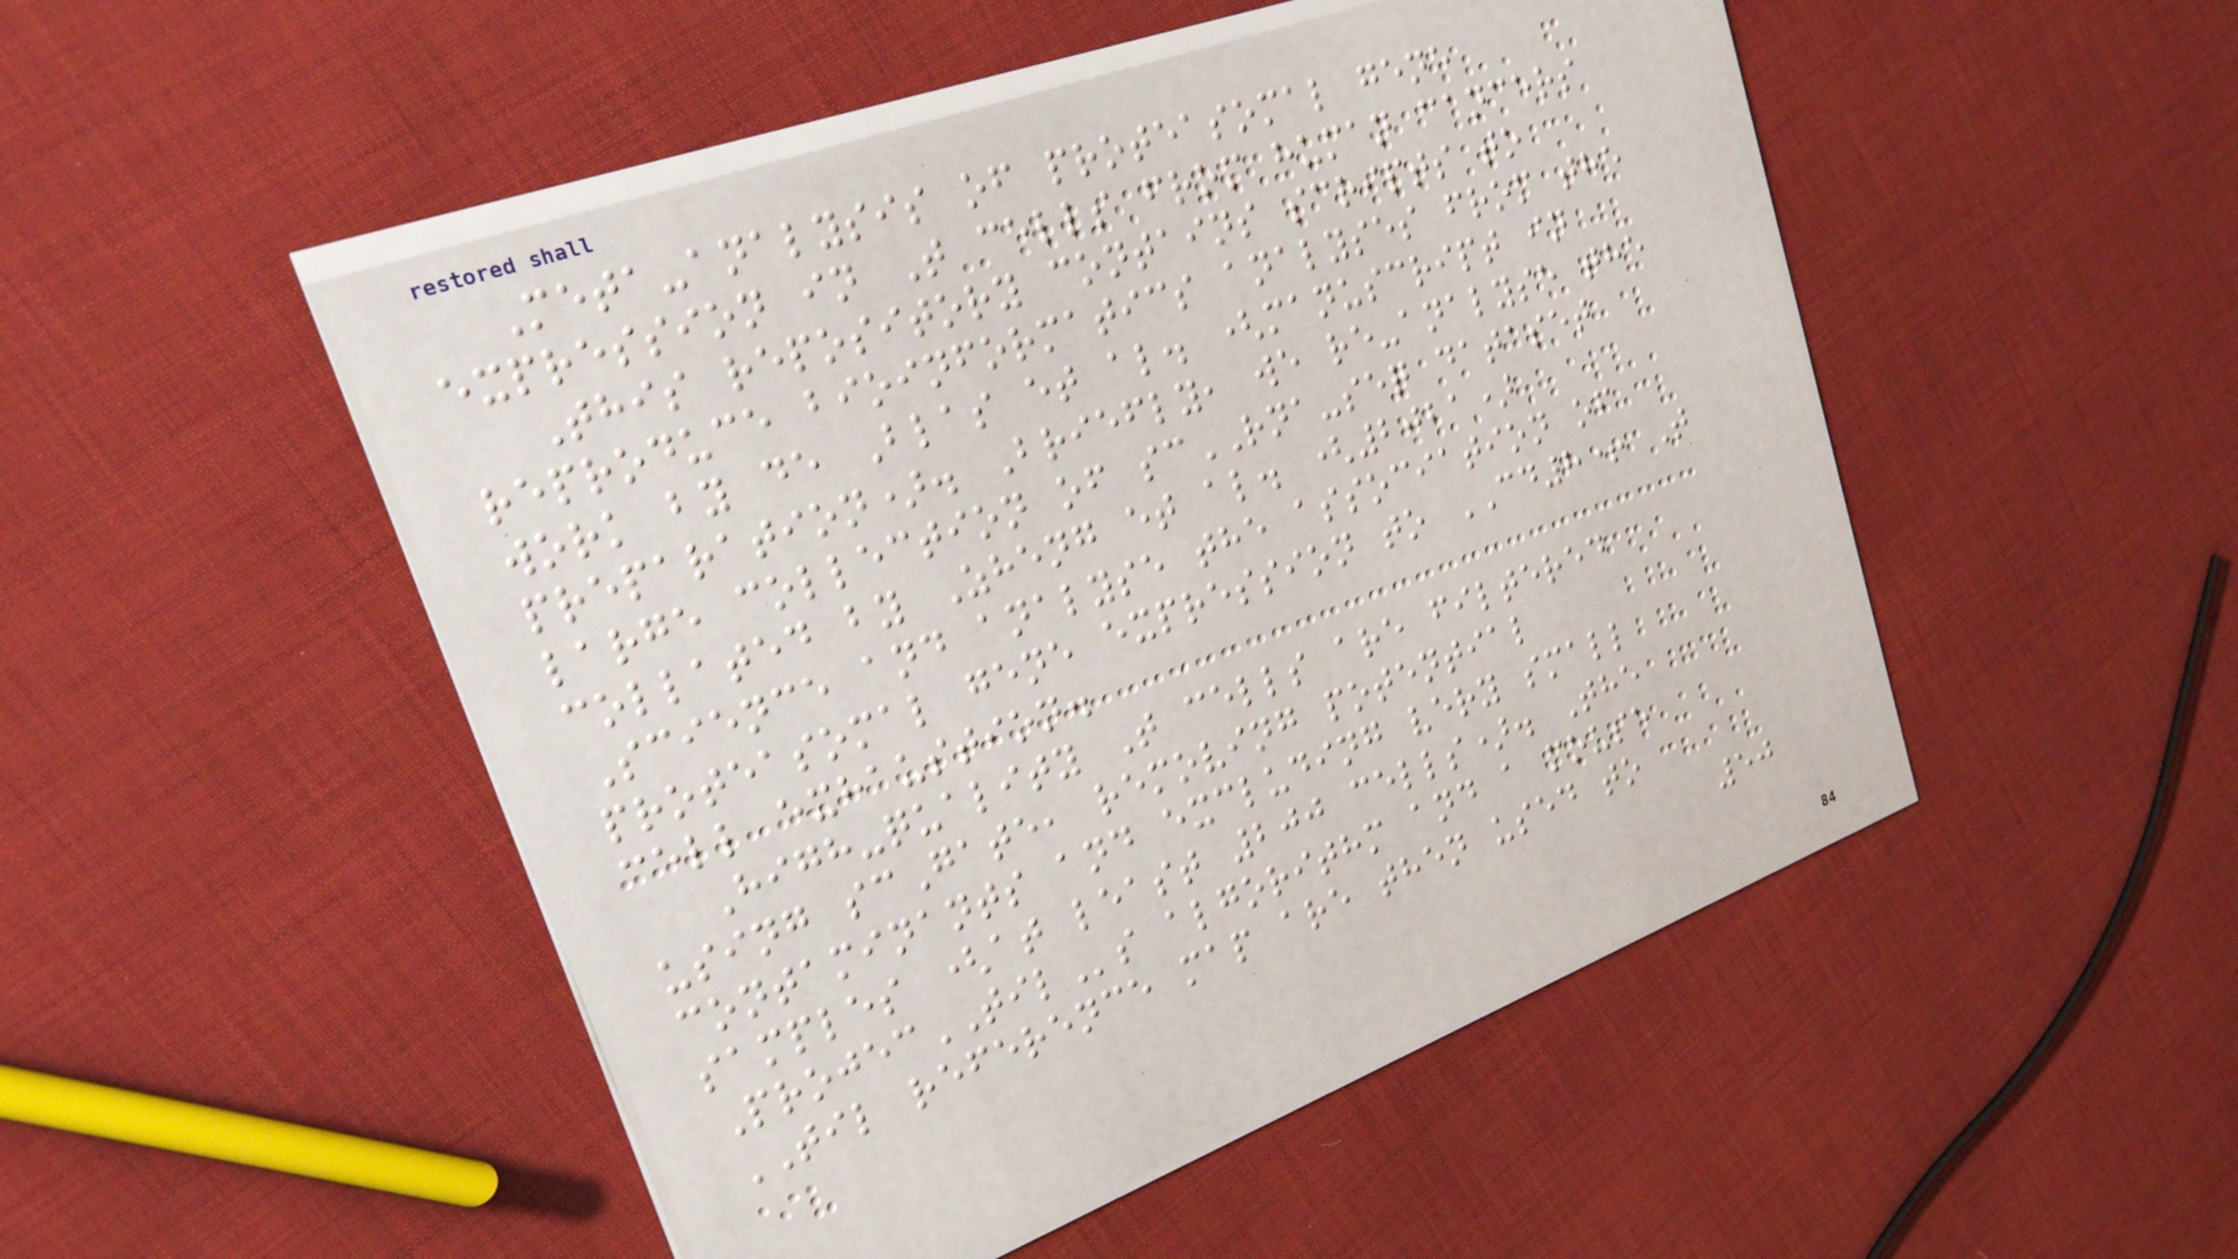Meta-analysis of proteasomal gene
expression in T cells from human cancers
This repository contains scripts to
reproduce bioinformatics analyses from the
work by de Blas et al. (manuscript in
preparation). Briefly, we re-analyse the
large collection of scRNA-seq dataset
collated by Zheng et al. (2021)
Science and analyse the association of
proteasomal gene expression to CD8+ T
cell exhaustion.
High-quality T cells are filtered
using scGate, removing potential
contaminants and excluding very small
samples (at least 200 cells). The
ProjecTILs algorithm and a mouse
TIL reference map are then used to
50
